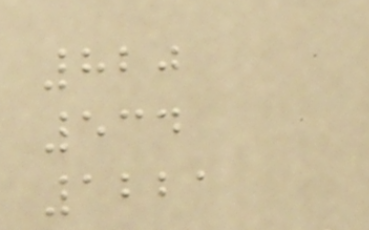820
534
1221
